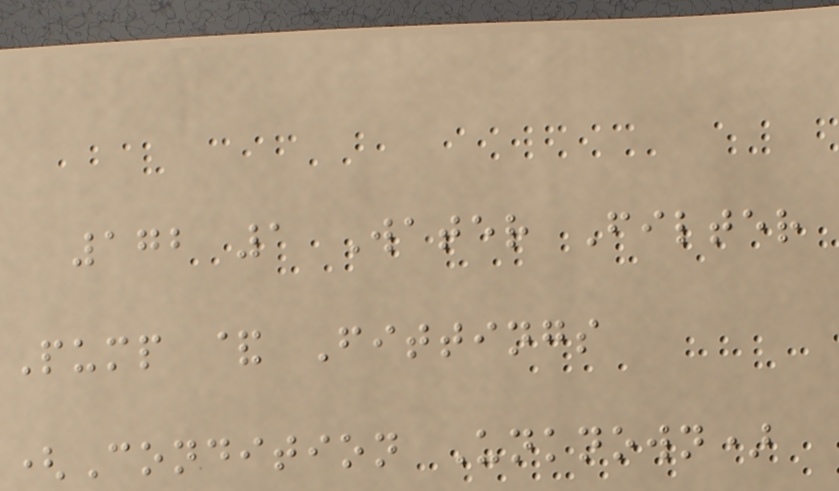172 1 Water Filter
Pump & Fittings
(Condition Unknown)
